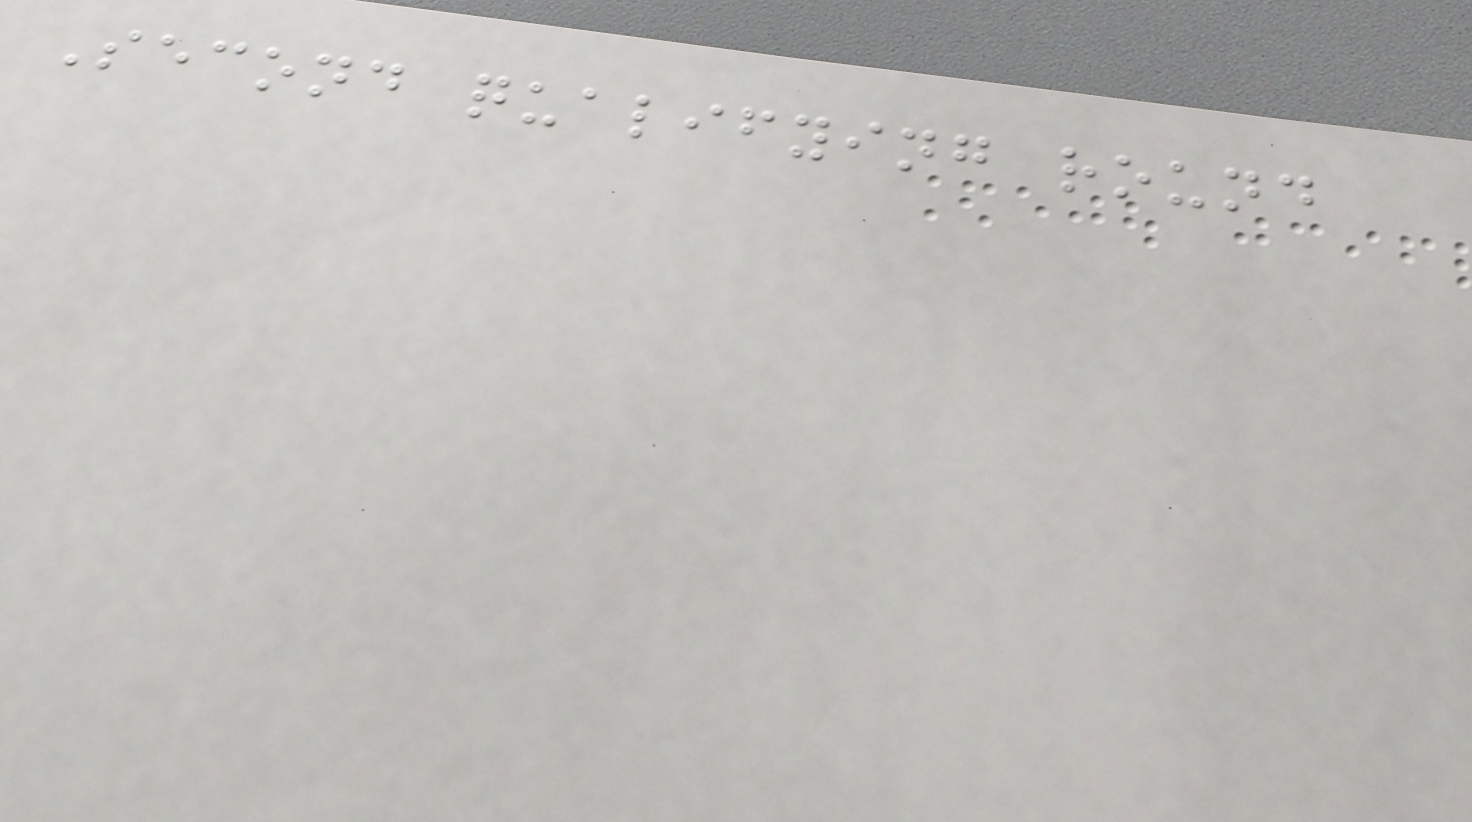Second qualifying round
